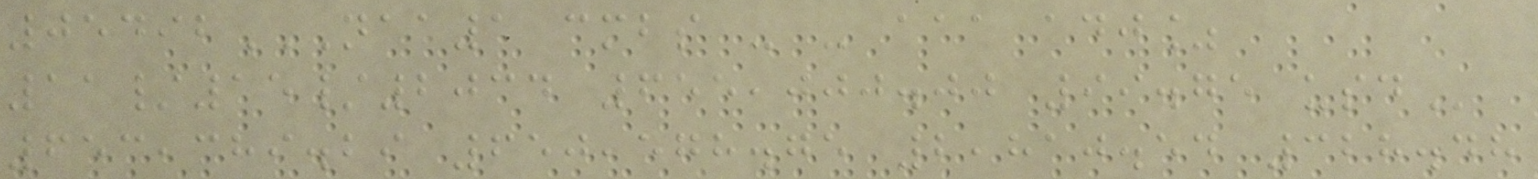05492NAA1 CMBS - - AAA ADJ%
11/15/2034 655,000.00 99.75 USD
653,389.29 650,578.75 2,810.54 328.48
